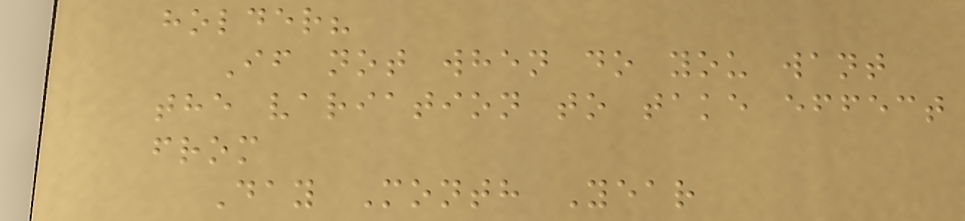holder?
If not when do you want
the variation to take effect
from
Day Month Year
